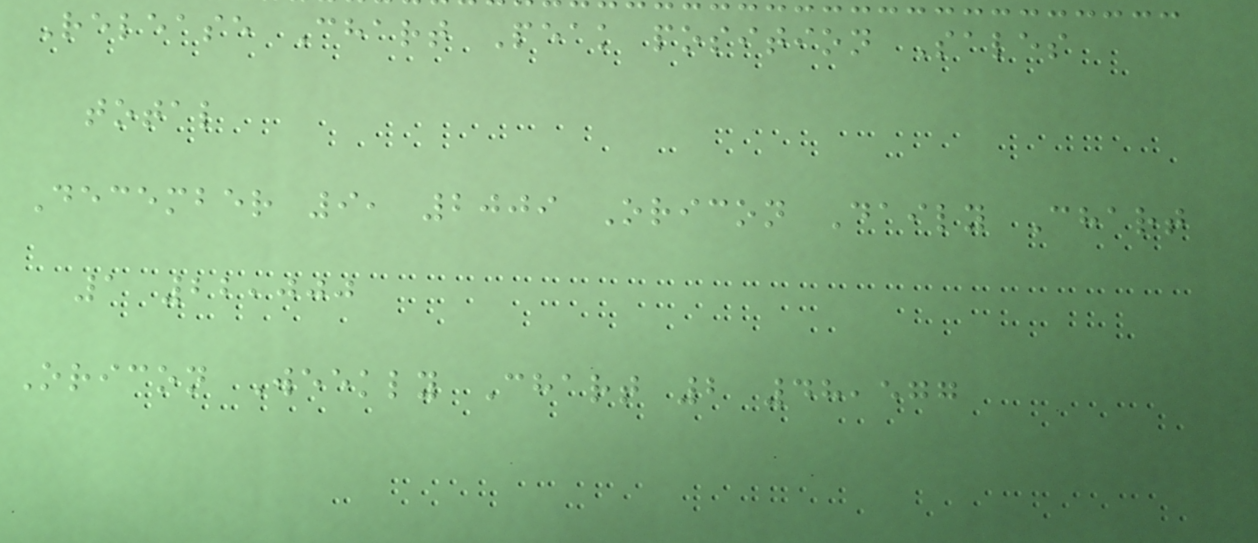Release Chart Peak position Sales
total
December 9, 2009 Oricon Daily Chart
1 22,000
Oricon Weekly Chart 2 48,577
